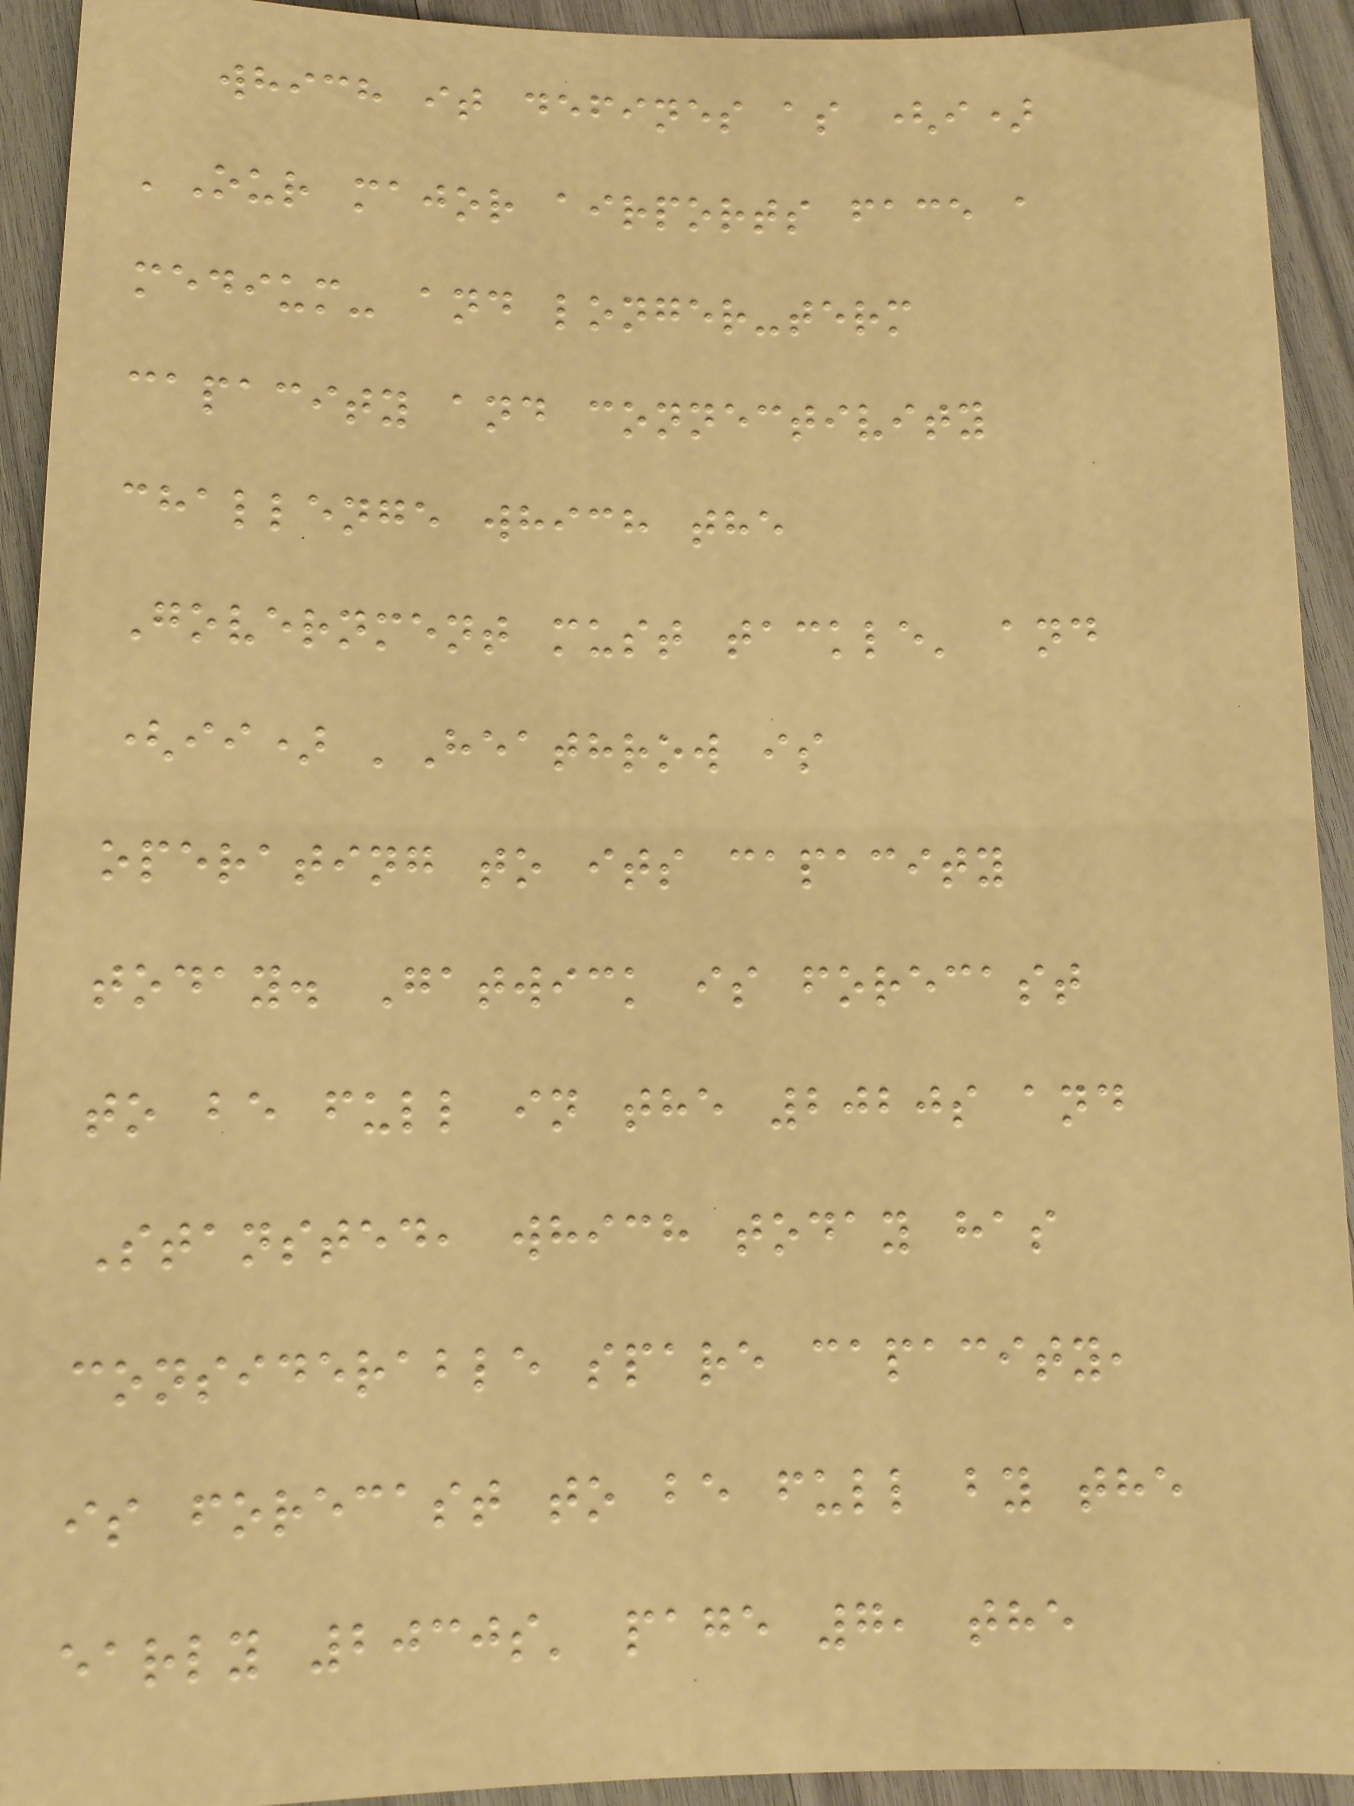which it defines as (i)
'Our major airports face a
medium- and longer-term
capacity and connectivity
challenge which the
Government must tackle' and
(ii) 'Heathrow is
operating to its capacity
today. Gatwick is forecast
to be full in the 2020s and
Stansted, which today has
considerable spare capacity,
is forecast to be full by the
early 2030s' page 7, the
